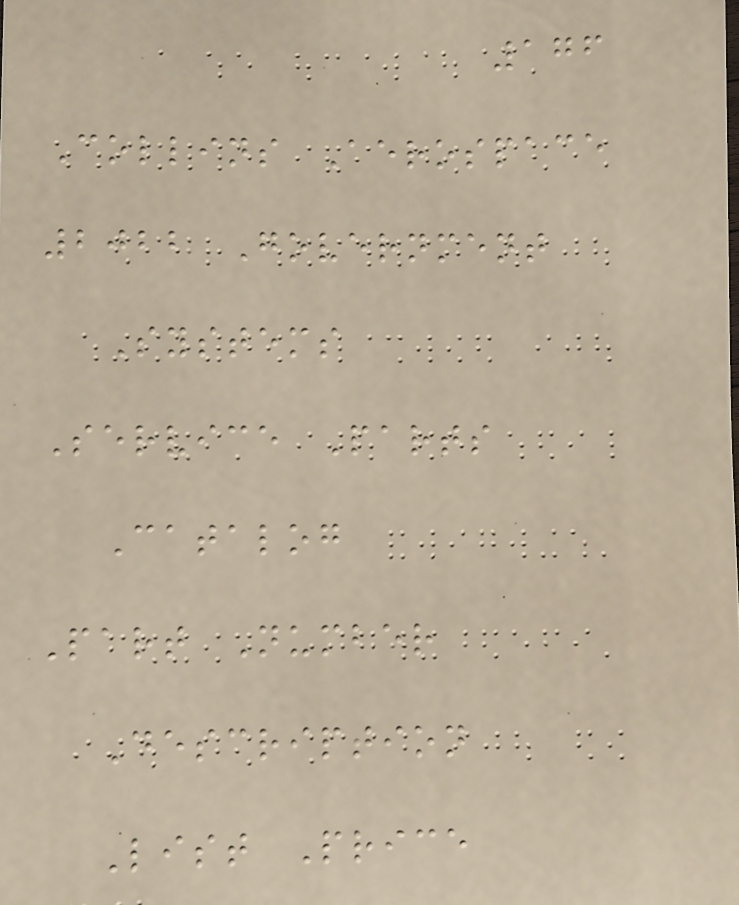176
Collins Aerospace
2022 Government
Systems
Service Parts
Catalog
Part Number
Description
List Price
